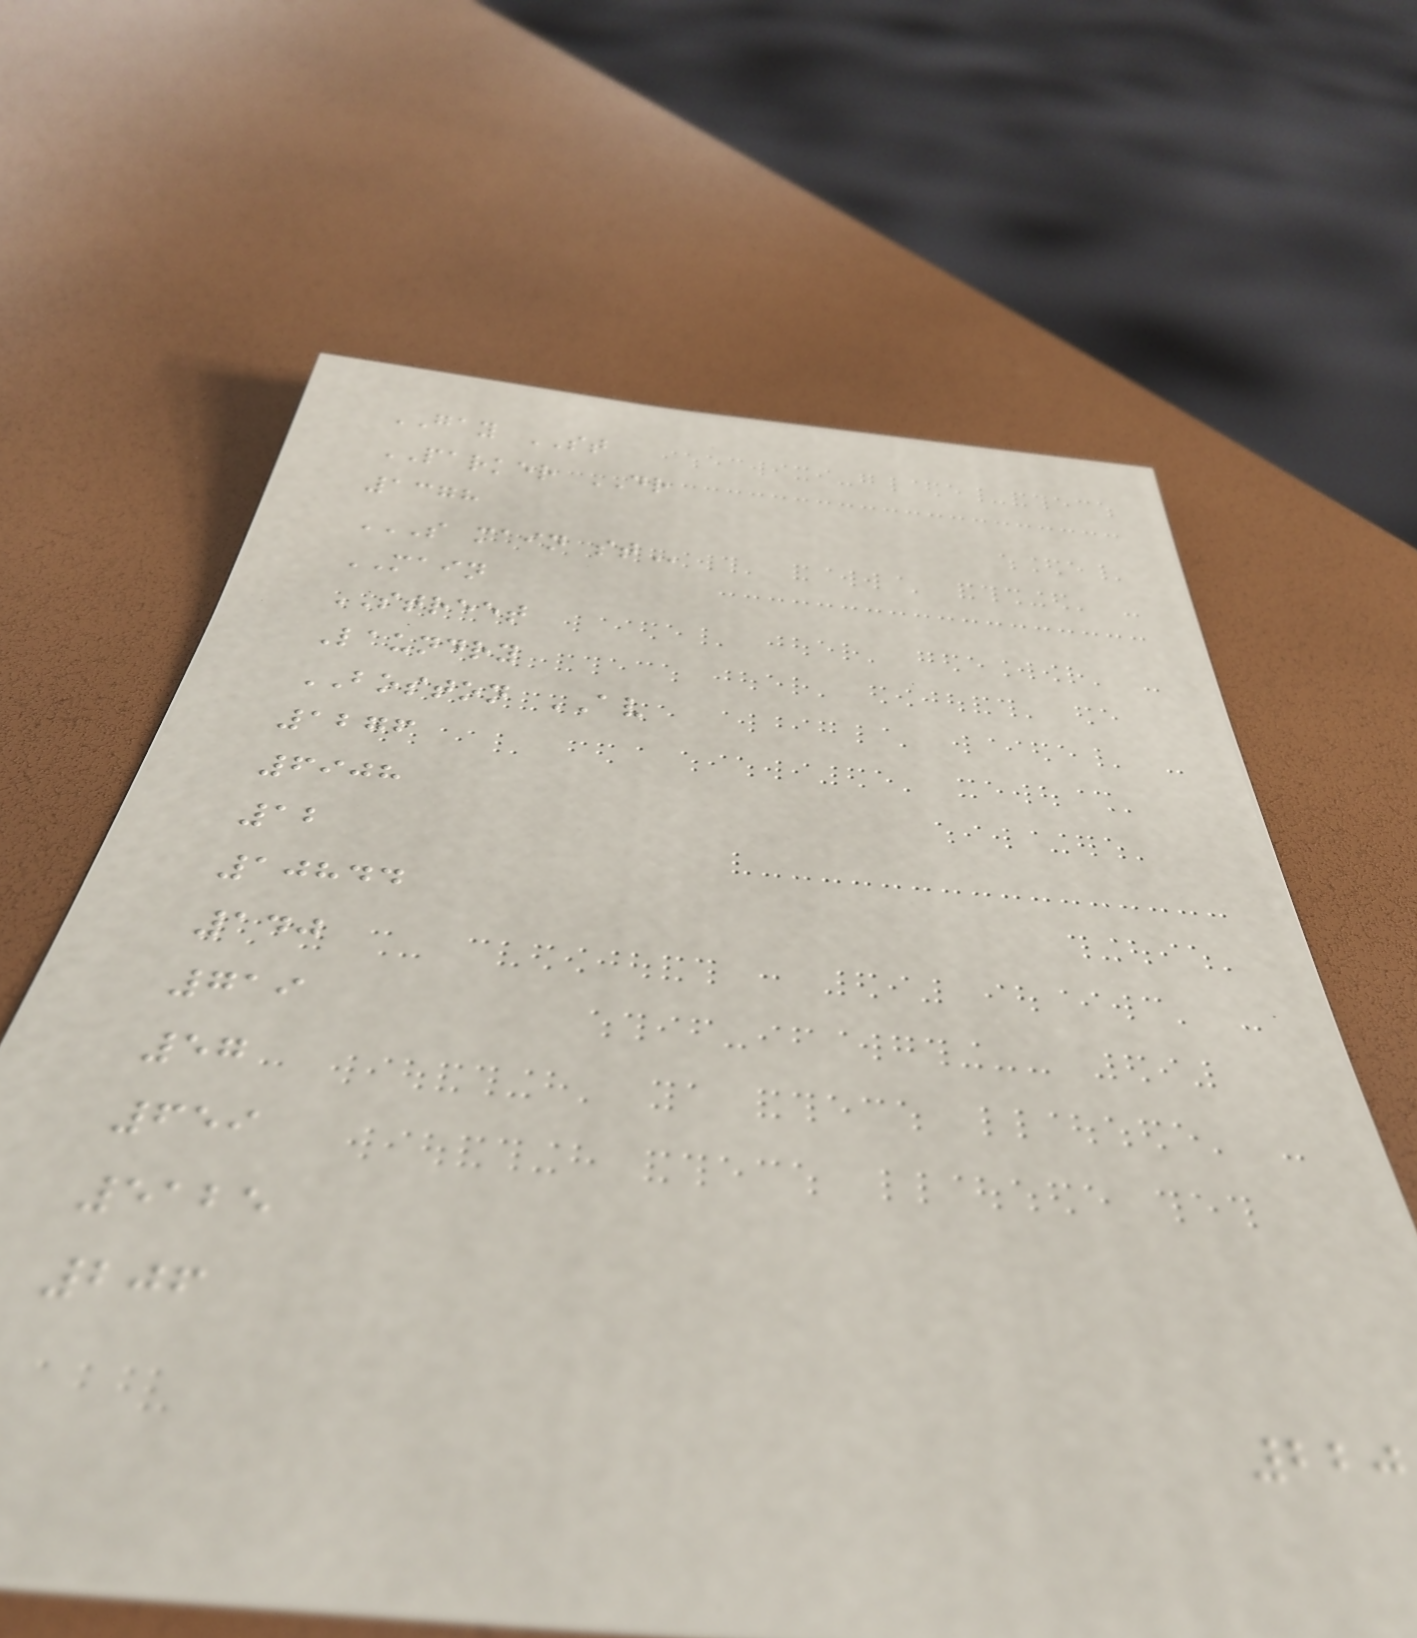GAY ST
PARKER DR
1378
S MAIN ST
MAIN
STREET
Laundry
BOSTON AV
1276
6908
12
10844
140
719
57
659
5125
206
220
